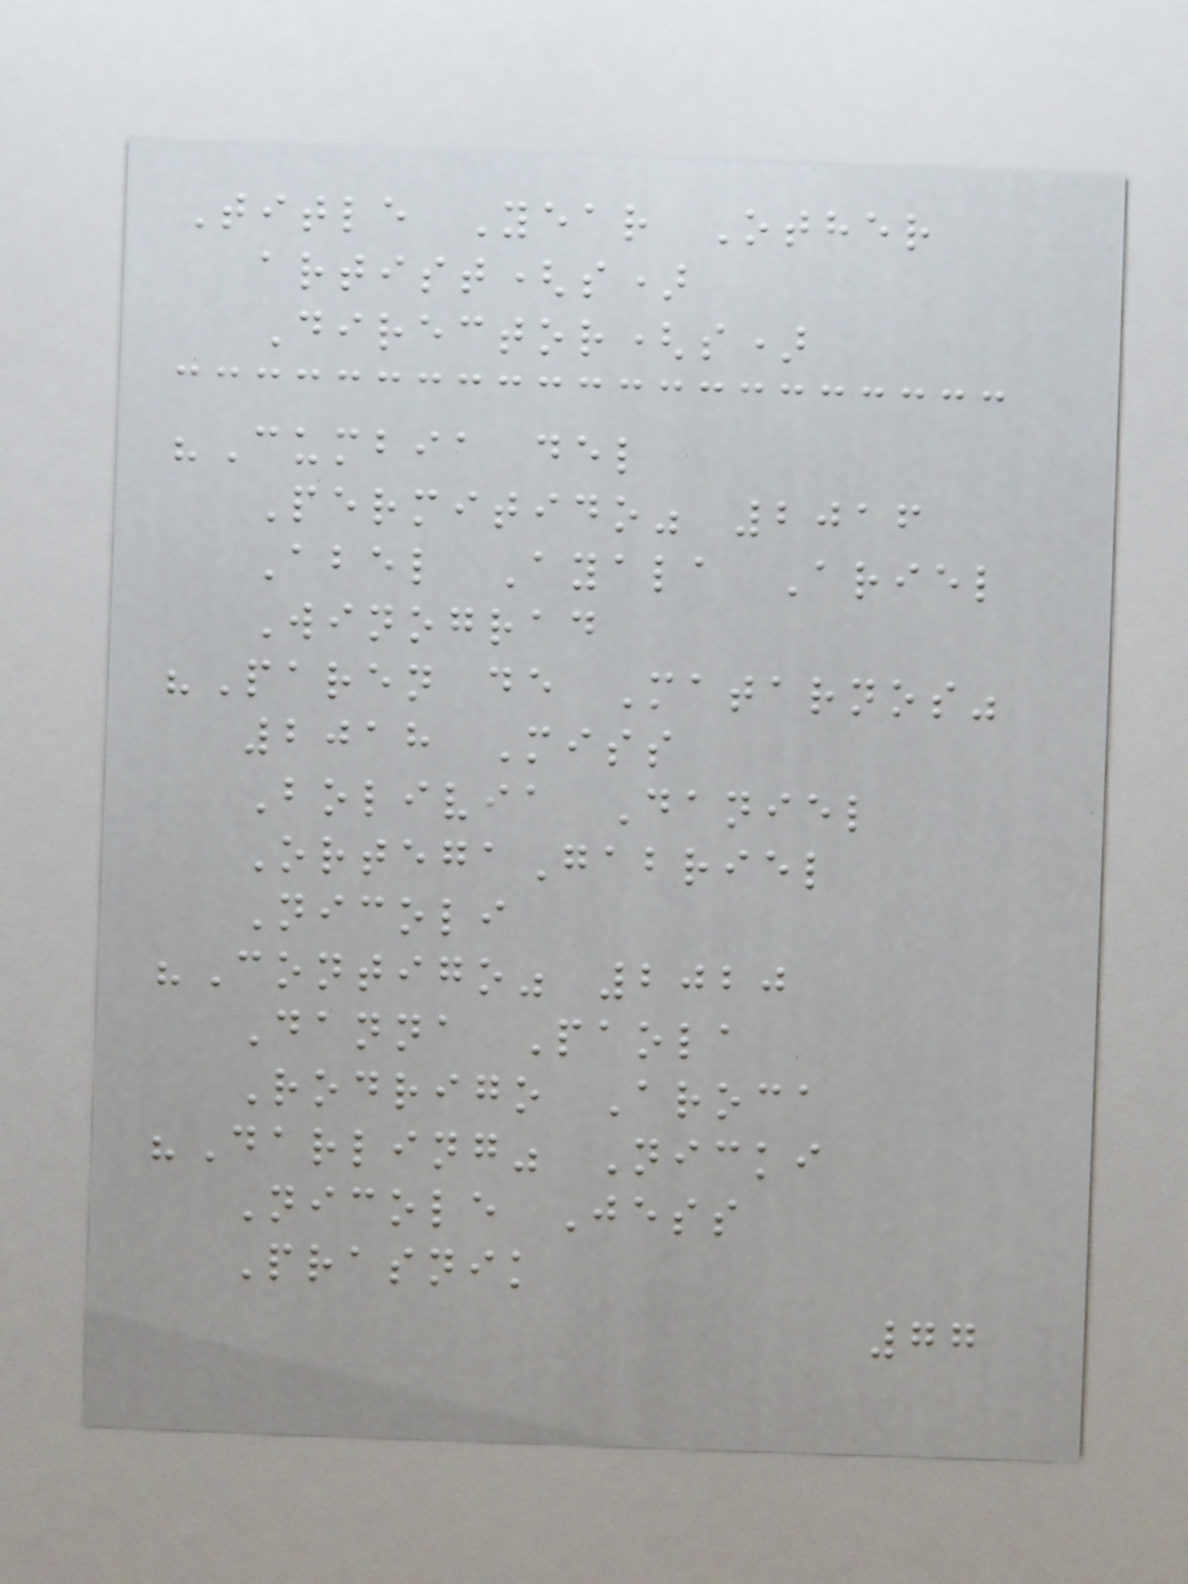Title Year Other
artist(s)
Director(s)
"Cumbia del
Permitido" 2016
Abel Ayala Ariel
Winograd
"Paren de Matarnos"
2018 Miss
Bolivia Daniel
OrtegaGabriel
Nicoli
"Contigo" 2020
Danna Paola
Rodrigo Aroca
"Darling" Nicki
Nicole Jess
Prasnik
77
